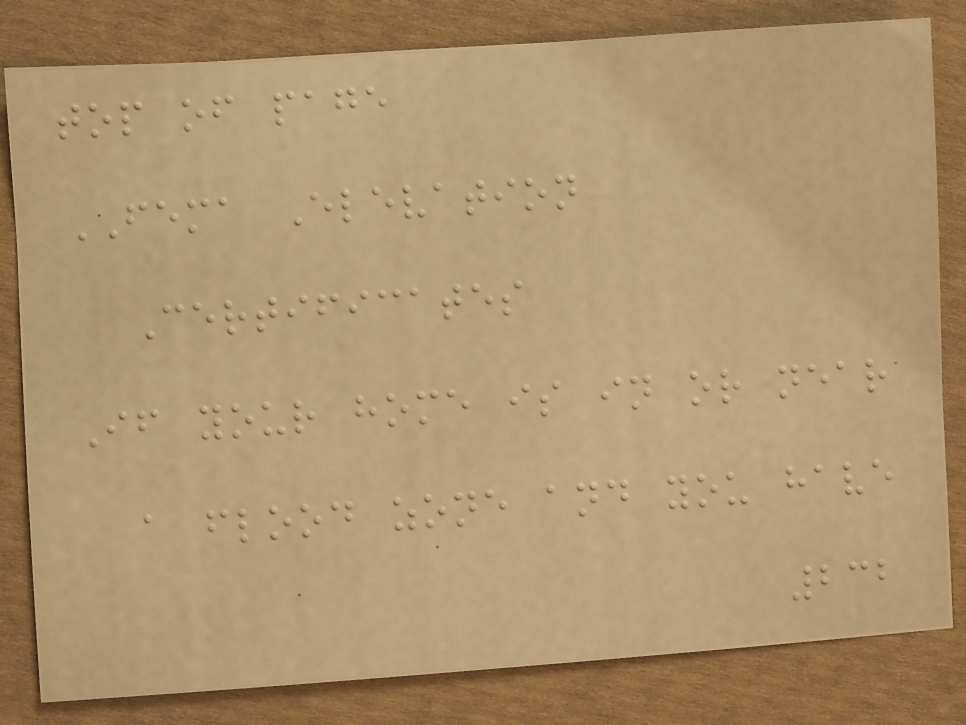top of page
FEMA Elevation
Certificates
If your home is in or near
a flood zone and you have
232
